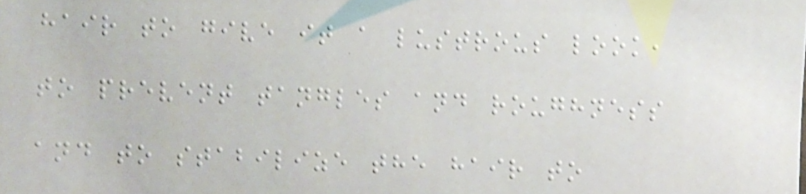hair to give it a lustrous look,
to prevent tangles and roughness
and to stabilize the hair to
